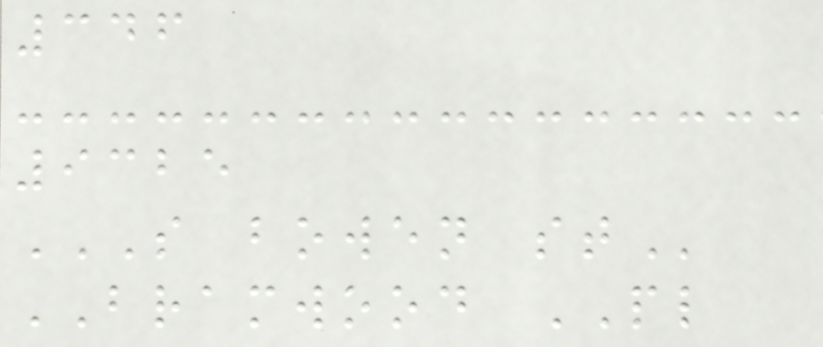346
9325
S BOWEN ST
BRAMWOOD PL
